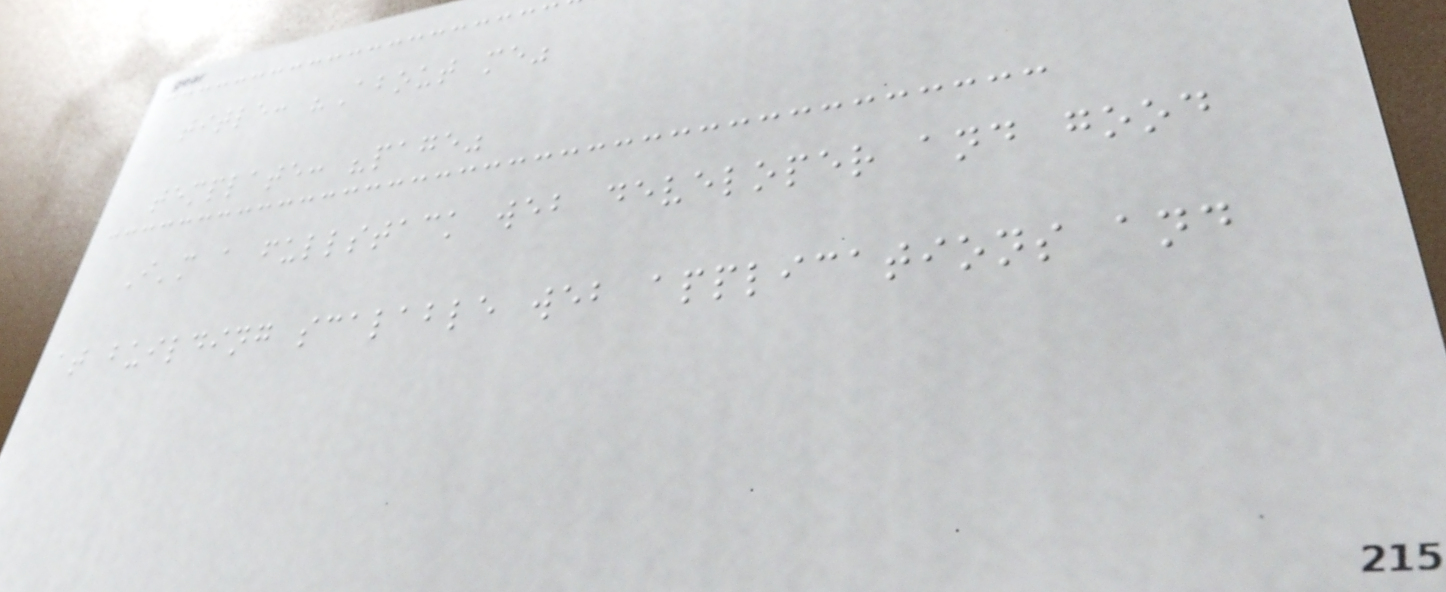title: "About me"
template: "page"
I'm a fullstack web developer and good
at building scalable web applications and
